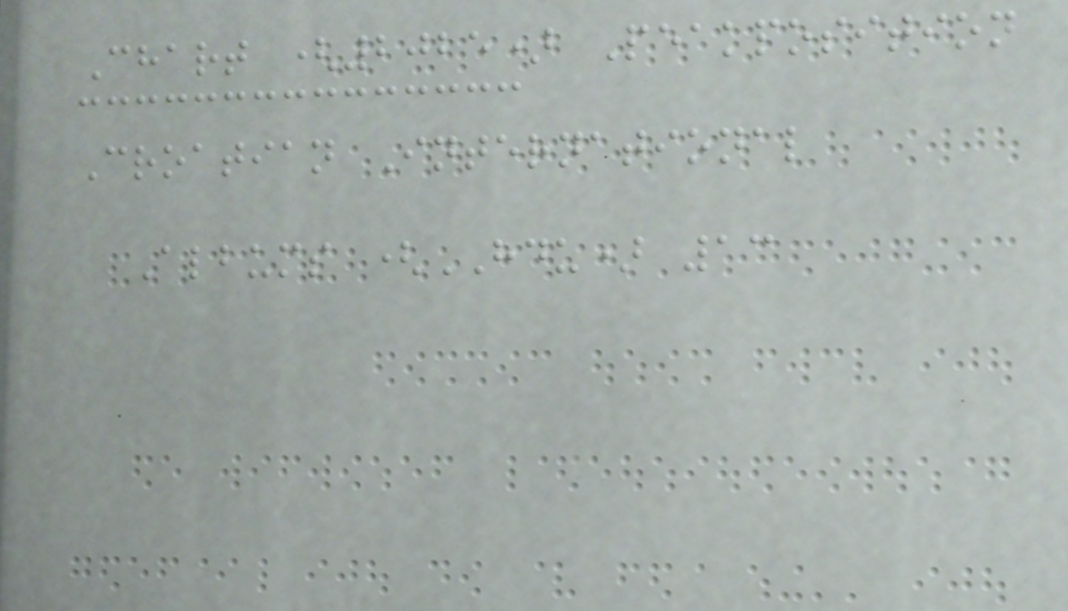Chart (2025) Peakposition
Croatian International
Albums (HDU) 13
